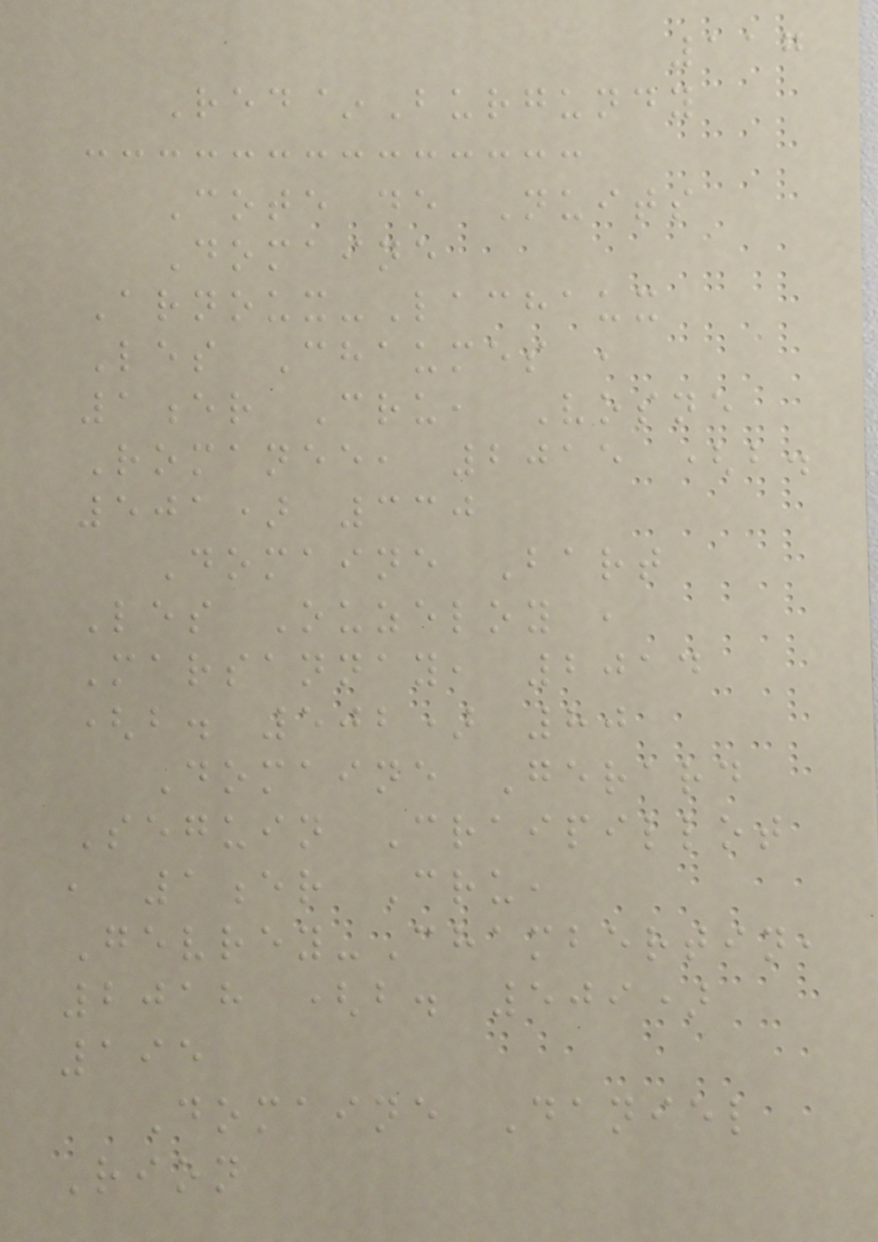117
Red~Burgundy
Cote de Nuits
Domaine
Arnoux-Lachaux
Les Chaumes ,
1er Cru, Vosne
Romanee, 2015 (b.
501) 330
Domaine Bart
Les Ouzeloy ,
Marsannay, 2014
(b. 502) 80
Domaine Gerard
Seguin Craipillot
, 1er Cru,
Gevrey-Chambertin,
2018 (b. 509)
195
Domaine Daniel
Rion
